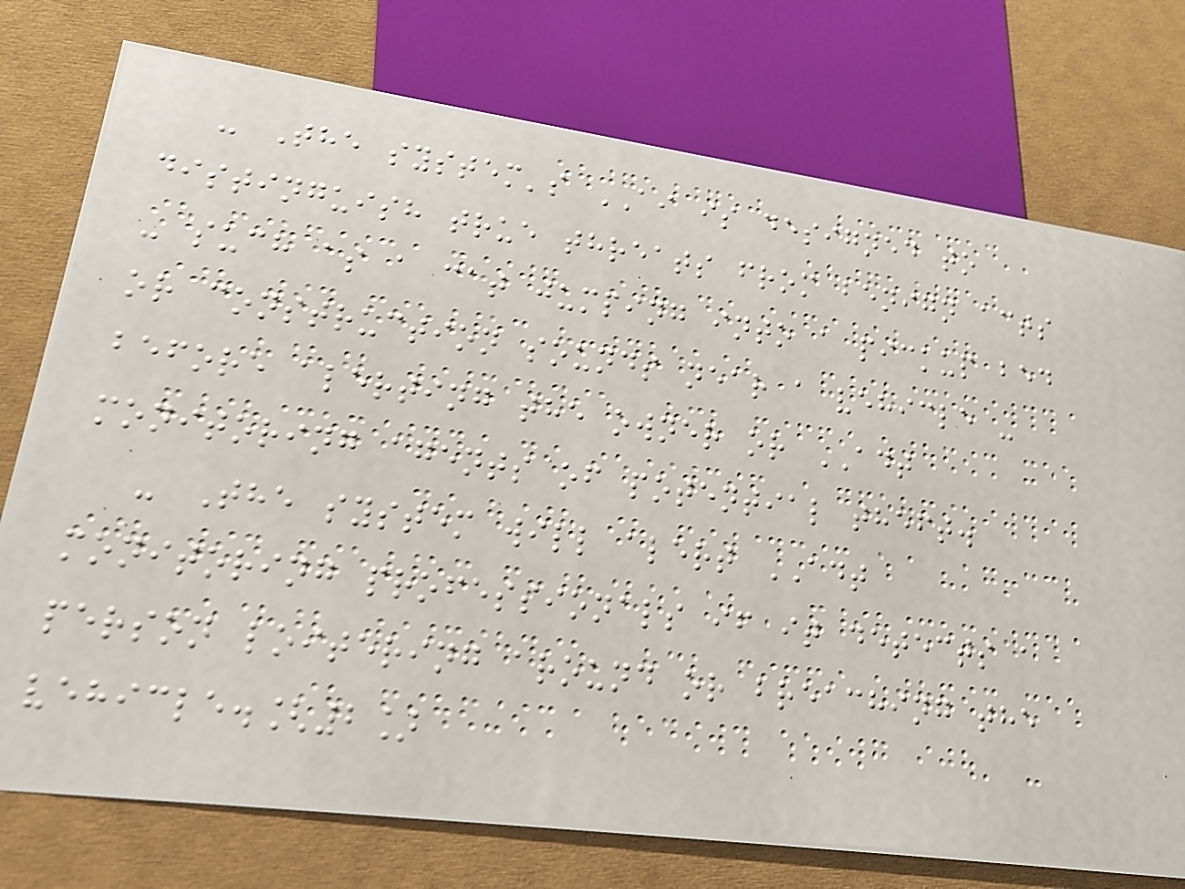- The system's AI is designed to
distinguish true threats from benign acts
- such as a cat jumping into a pickup bed
or construction sounds near a vehicle -
before alerting the owner or ADT
monitoring agents of potential theft.
- The system will alert ADT
monitoring professionals if it detects a
person loitering around or breaching the
vehicle.[2]
